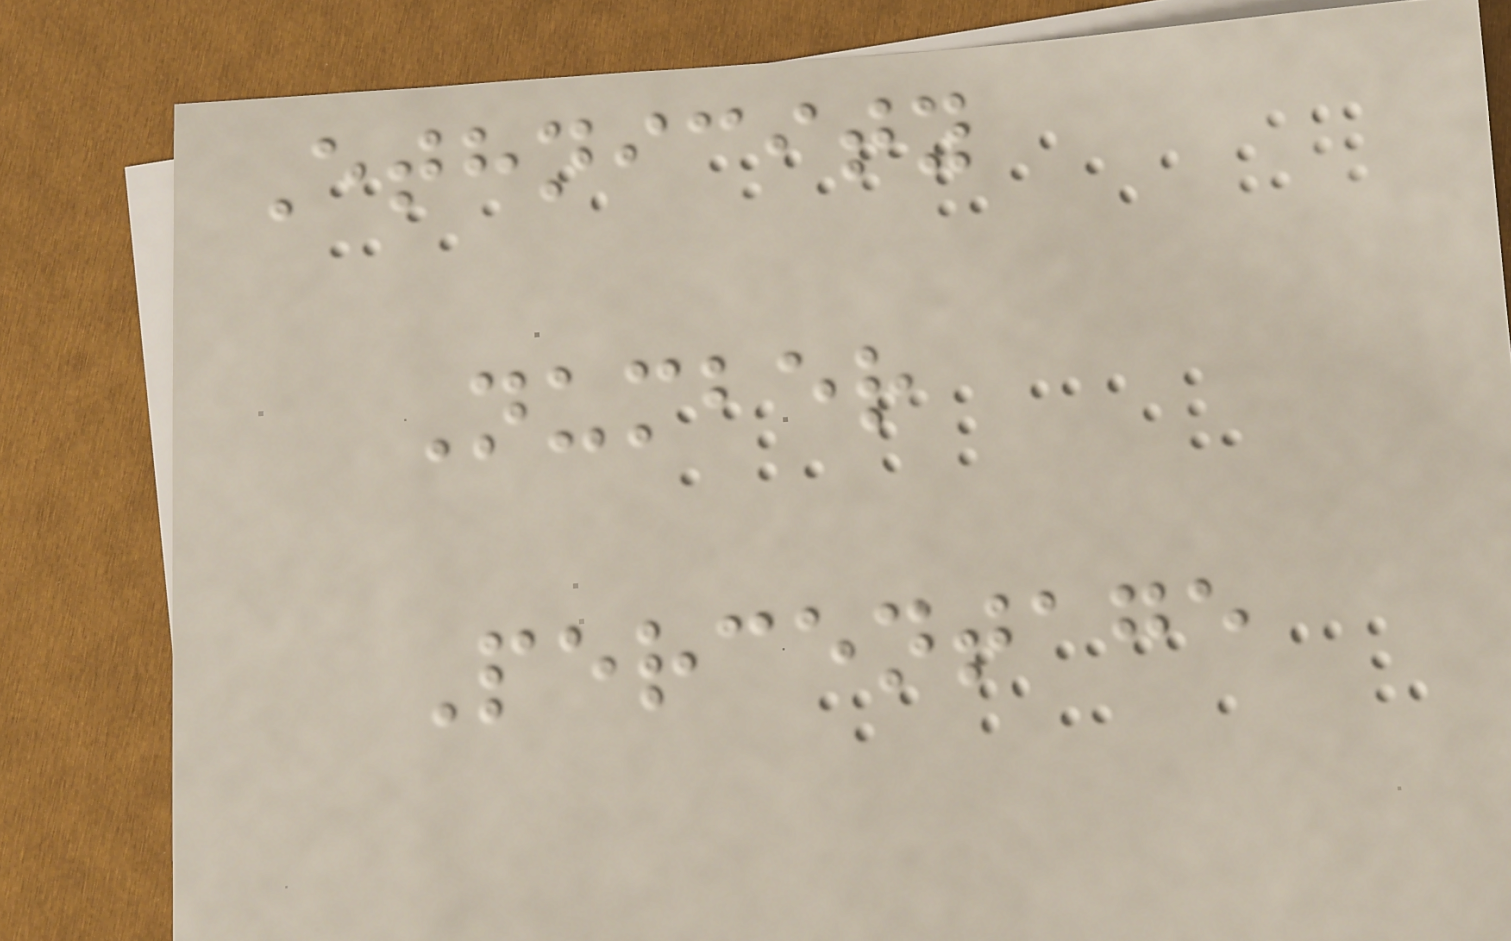Ethnicity
Number
Percentage
